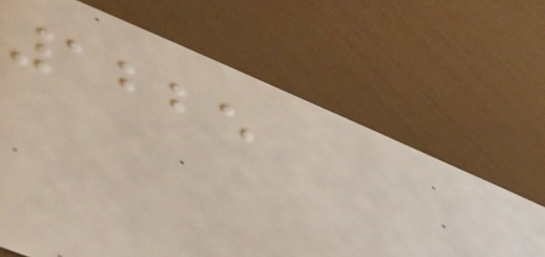1225
